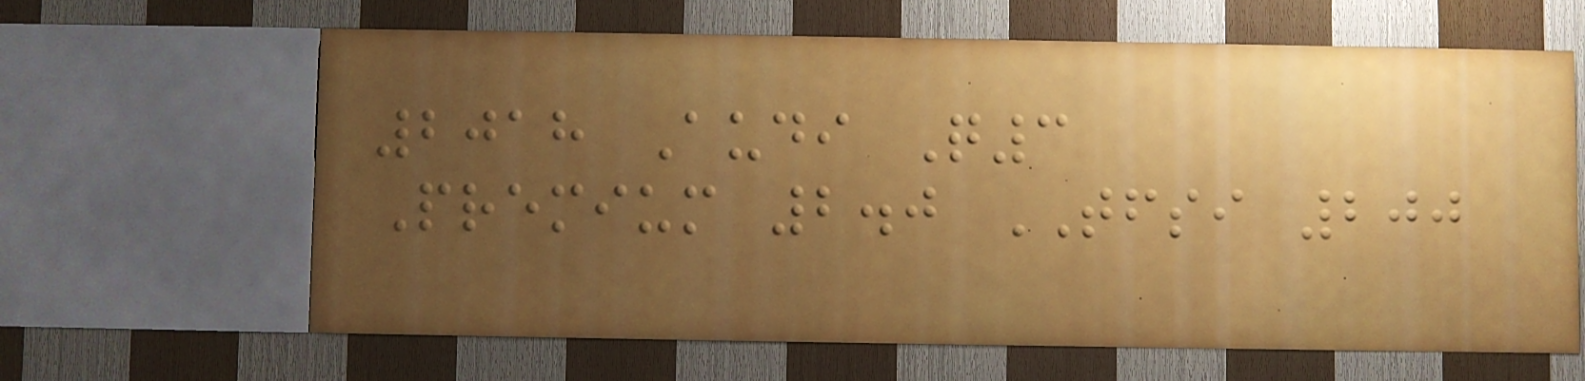2018 Audi Q3
Premium 2.0 TFSI 200
